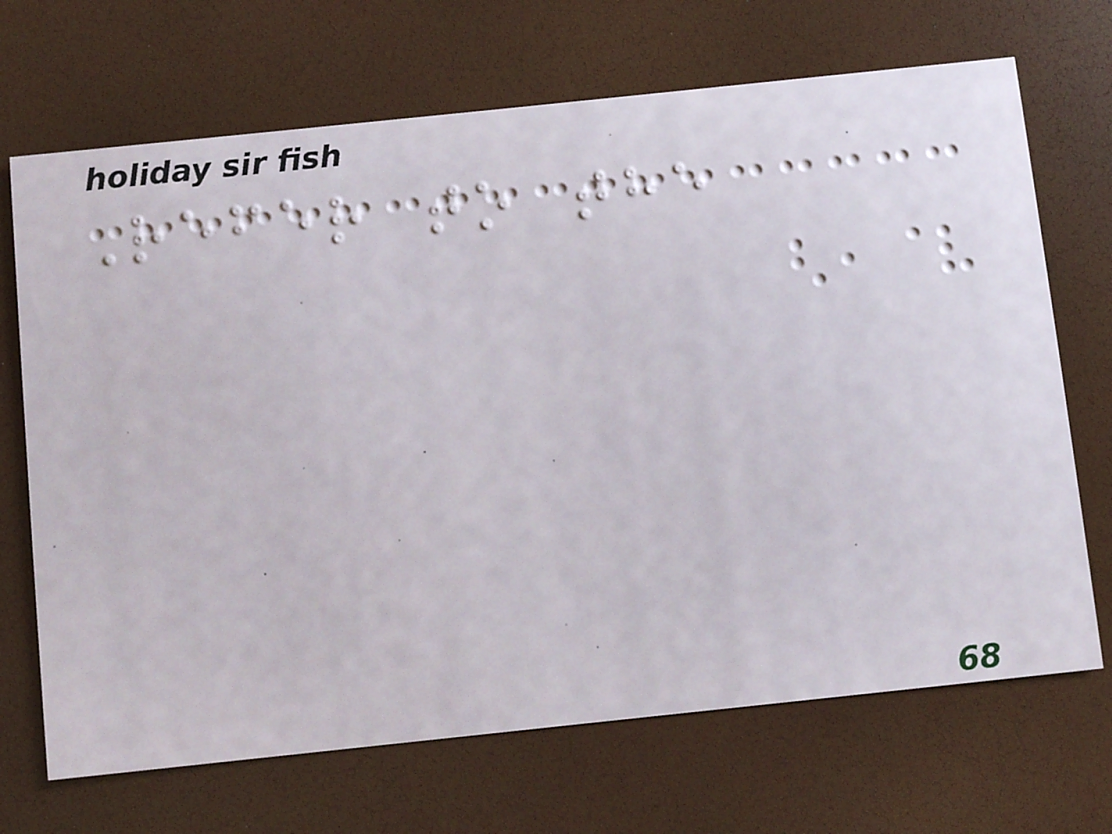Refer to the
